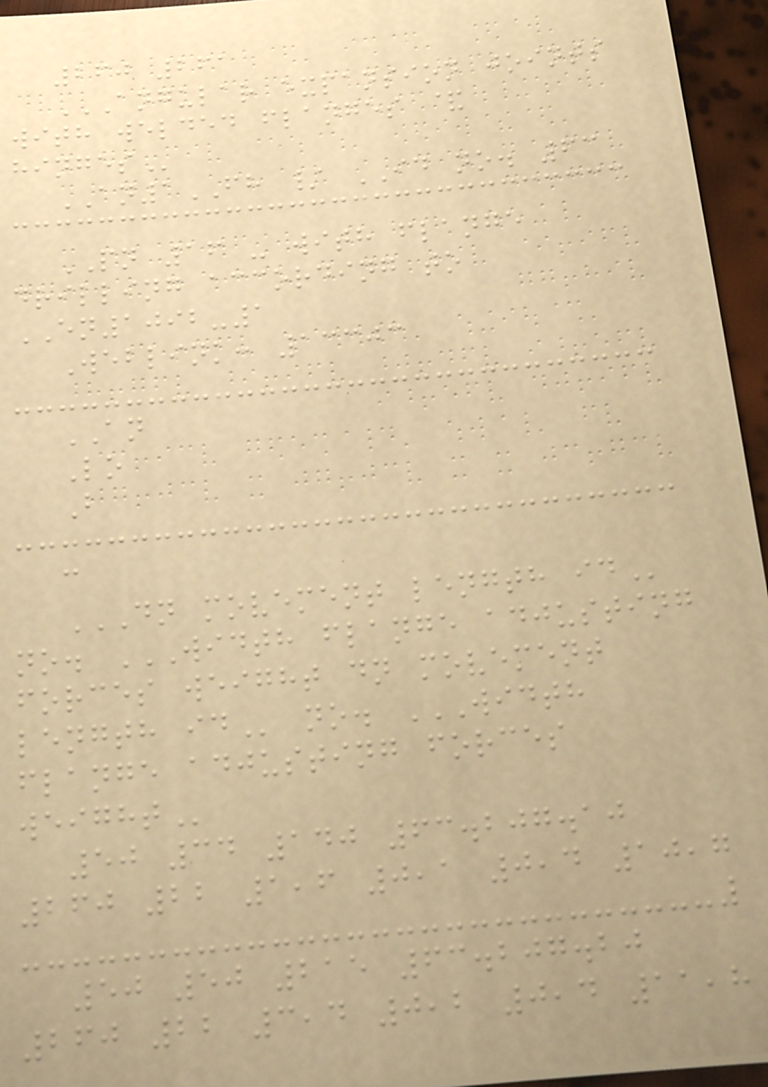260 261
ANGULAR EXPANSION JOINTS
WITH WELDED FLANGES &
HINGES
AN1FH / ID no. 63
PN 16 - with flange
drilling according to
EN1092-1
Weblink: 13303
AN
Lo
B
c
DN MOVEMENT LENGTH ID
no. WIDTH FLANGE ADJUSTING
FORCES WEIGHT DN MOVEMENT
LENGTH ID no. WIDTH
FLANGE ADJUSTING FORCES
WEIGHT
50 34 140 63.207.10
260 22 1,6 0,1 0,4 10,7
50 50 215 63.207.20
260 22 3,4 0,2 0,4 11,8
